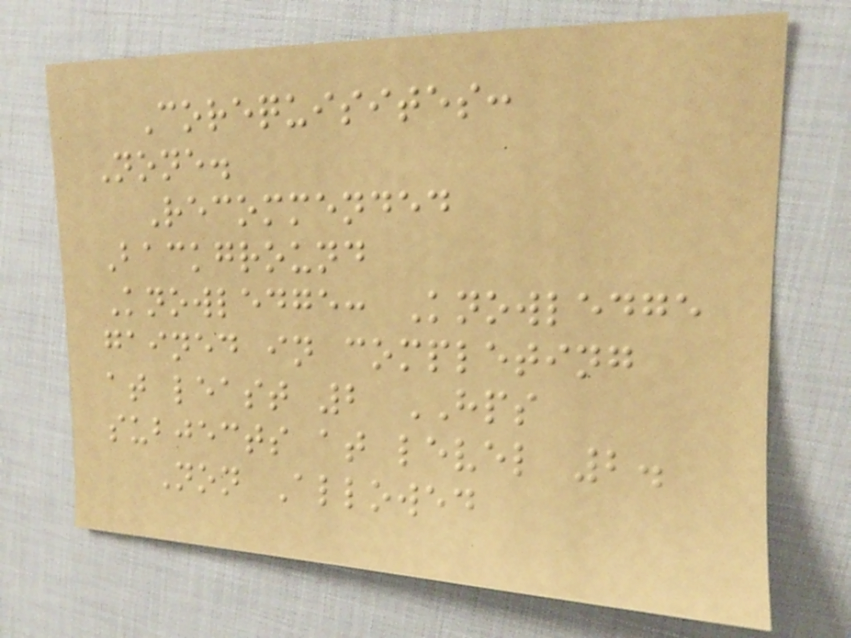Corequisites:
None.
Recommended
Background
Knowledge: Knowledge
gained in completing
at least 2 HPS
subjects at level 2.
Non Allowed
